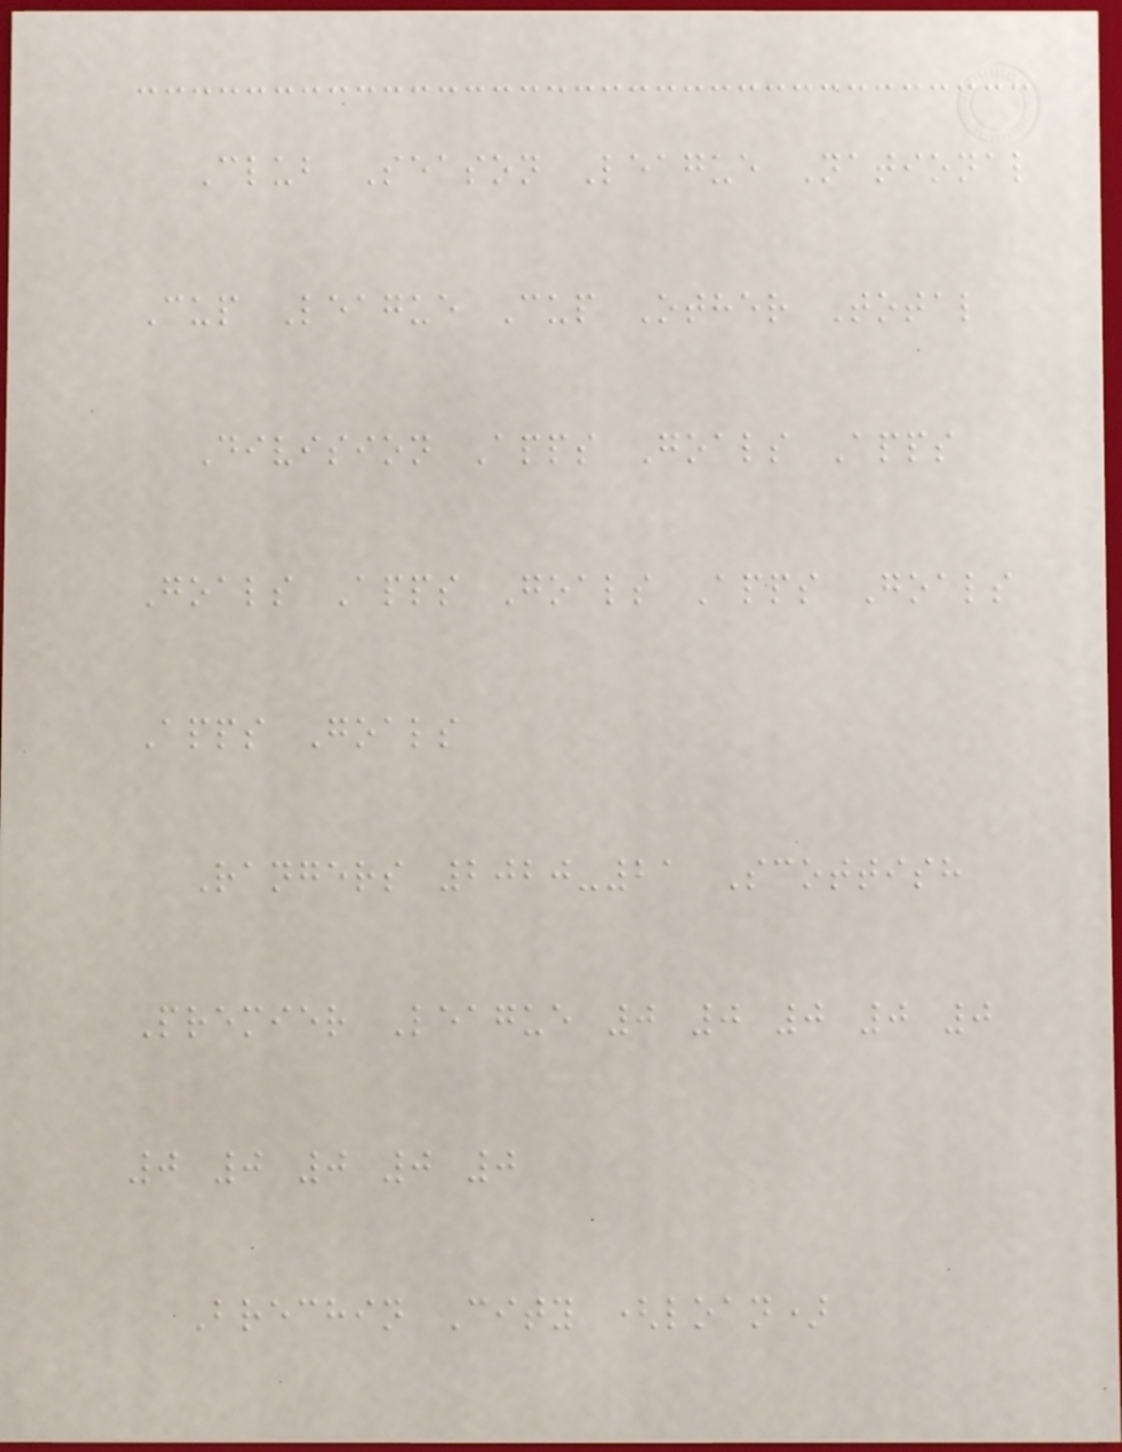Club Season League National
Cup League Cup Other Total
Division Apps Goals Apps
Goals Apps Goals Apps Goals
Apps Goals
Rangers 2020-21 Scottish
Premier League 0 0 0 0 0
0 0 0 0 0
Brechin City (loan)
